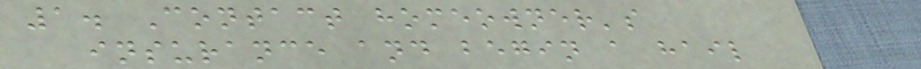1. Contact homeowner's
insurance and begin a hail
